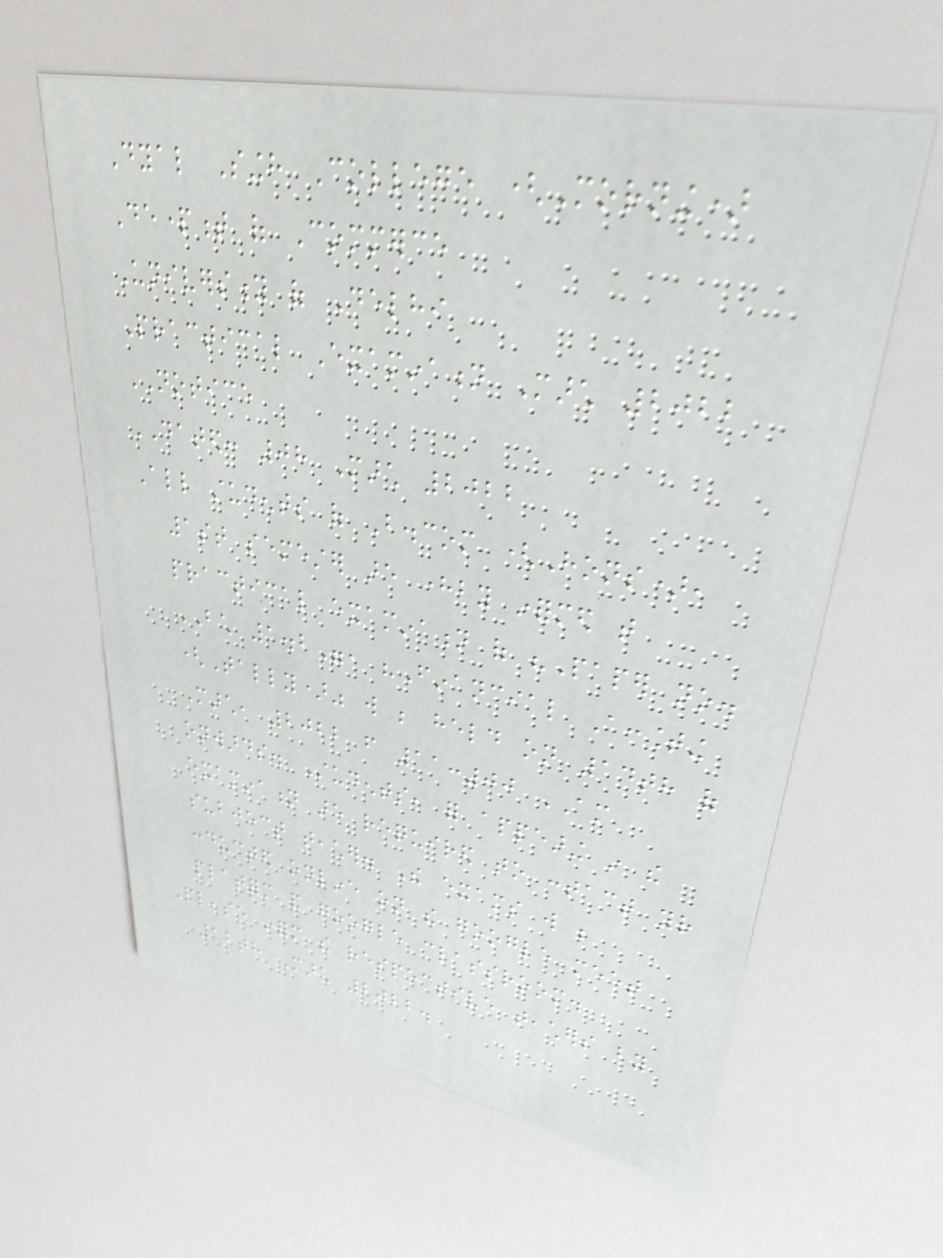Dyal Singh College (Morning)
Department of Commerce
University of Delhi
Practical Examination March 2022
NOTICE
DATED: 08 March 2022
All students of B.com (Hons),
1st semester are hereby informed that
practical examination of "Paper no.
BCH 1.2", "Financial Accounting
(Tally)" will be held on 14th of
March, 2022 from 11:00 AM
onwards. Students, for appearing in the
examination are required to contact your
subject teacher. The exams will be
conducted online on the google meet
platform and google classroom.
Please inform the respective teachers by
12th March 2022.
